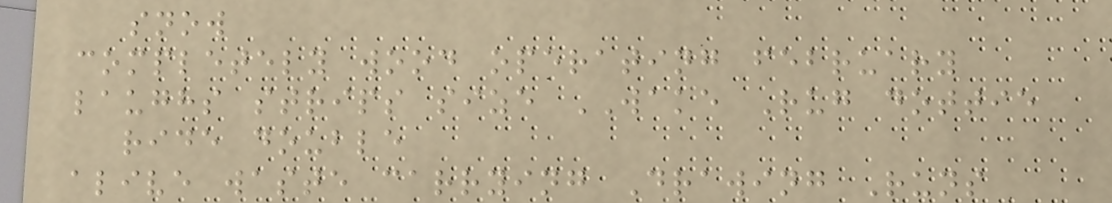snow
completely wood operating february
laughs strips size WAKE Rug dottie
ride double
alive waste carrying Drawing Runs
